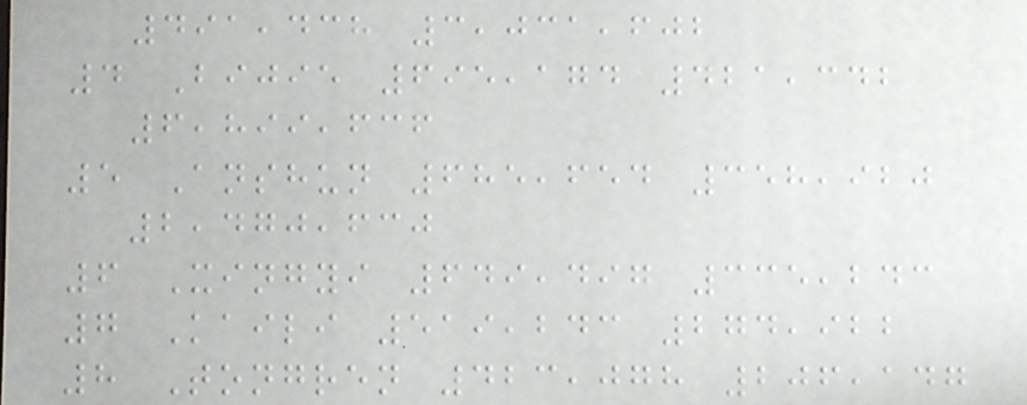491,438 3,031,602
4 Bijie 695,174 421,342
6,899,636
5 Anshun 685,654 358,920
2,470,630
6 Xingyi 649,497 335,243
7 Kaili 519,243 274,922
8 Tongren 423,078 206,147
